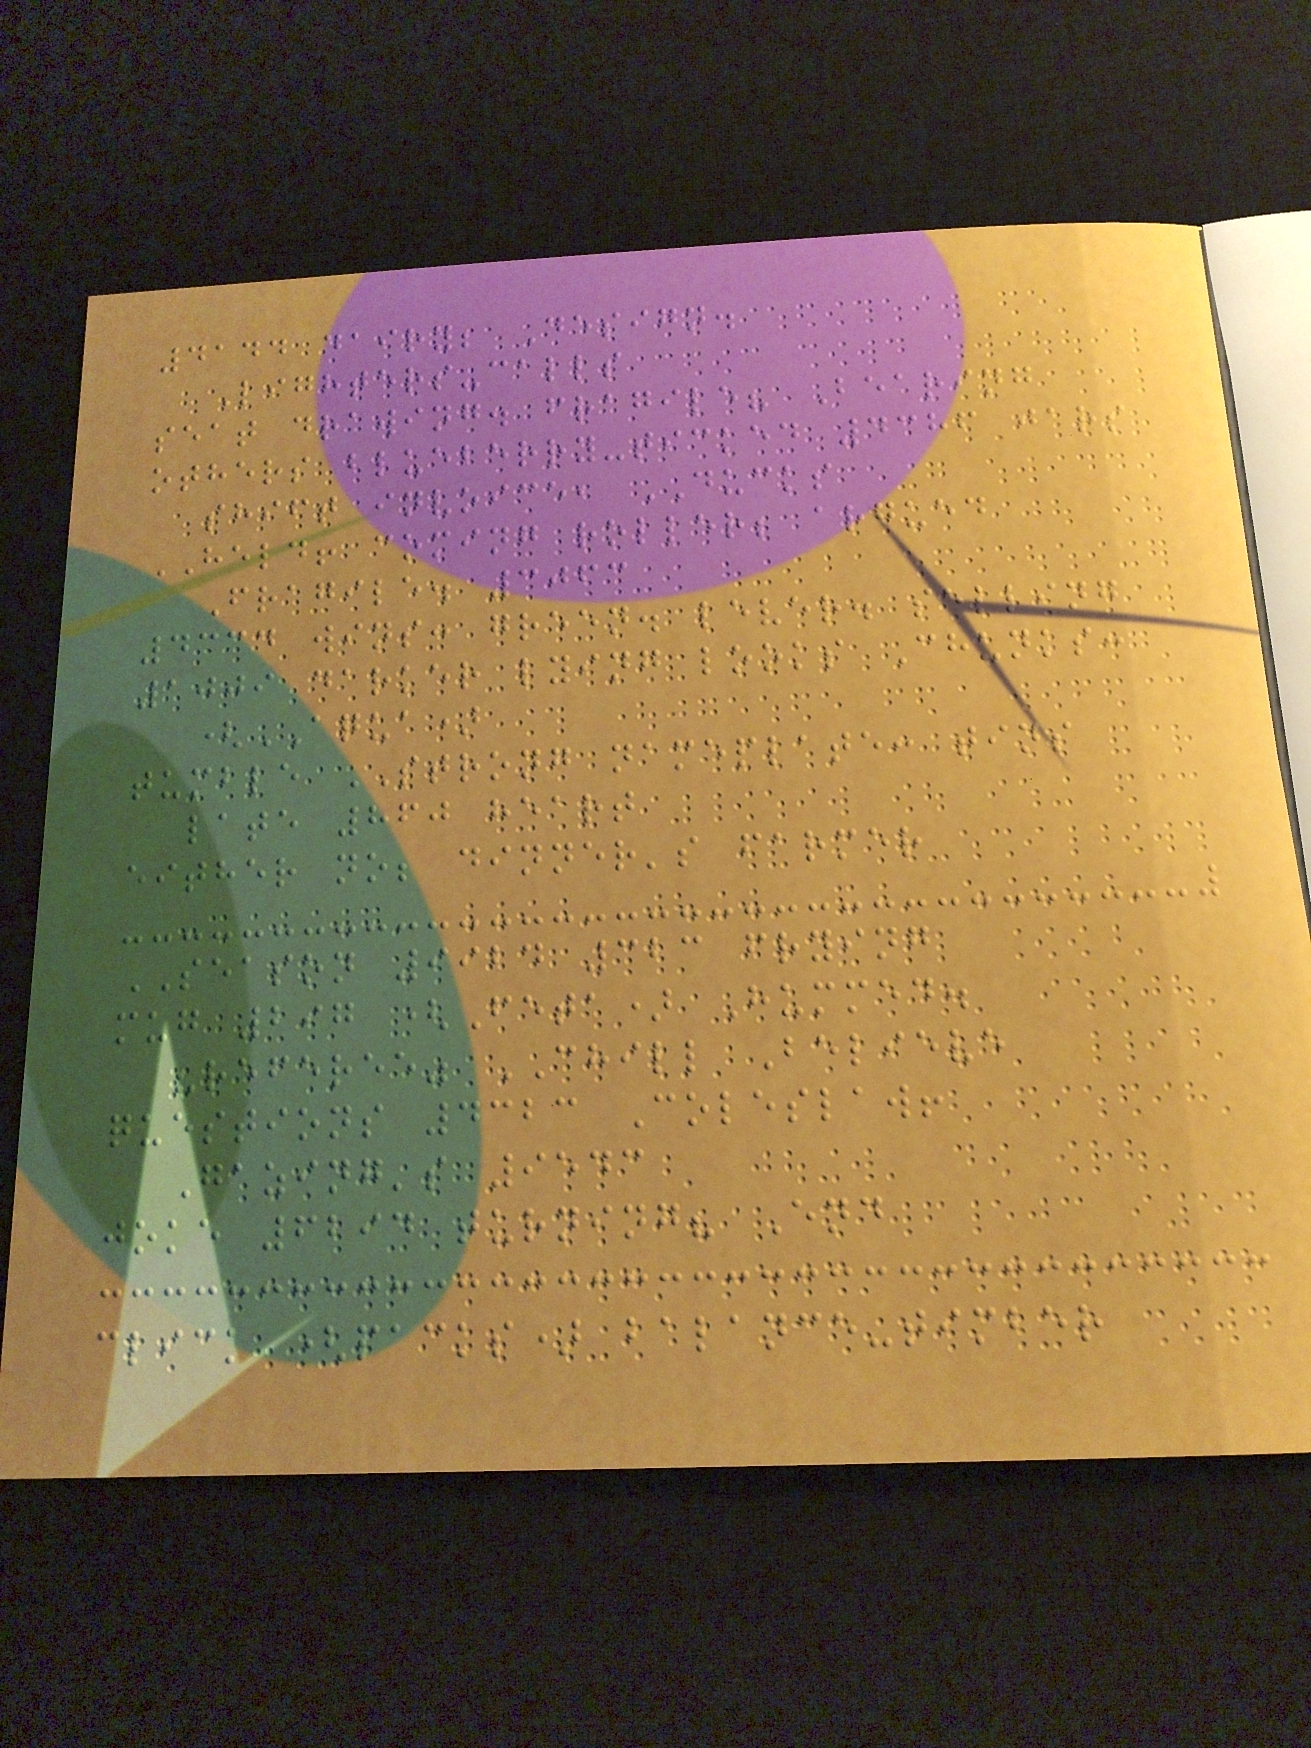4144 dairy; Design.
Lighters-calls
seat drawing. fragile? Bearing
others blueberry-ticked 4386 jars
shift invoice, DUCKS
HELD! coming roller; argued
Fragile. 3063
4334 wins: green. lever. selling
1009 darker lying looks Chunks:
(AQUA)
tumble STRONG nameplate: tins
late 860 heart
either no; dinner's farmer
SEASON 9924 323 frying
mug 297 (Feta) Hummed.
"referee" CHILL Believe
questions 4323 Coleslaw!
Gazing's 9543
joke 6294 turning? End
click (packs) balance-timber
